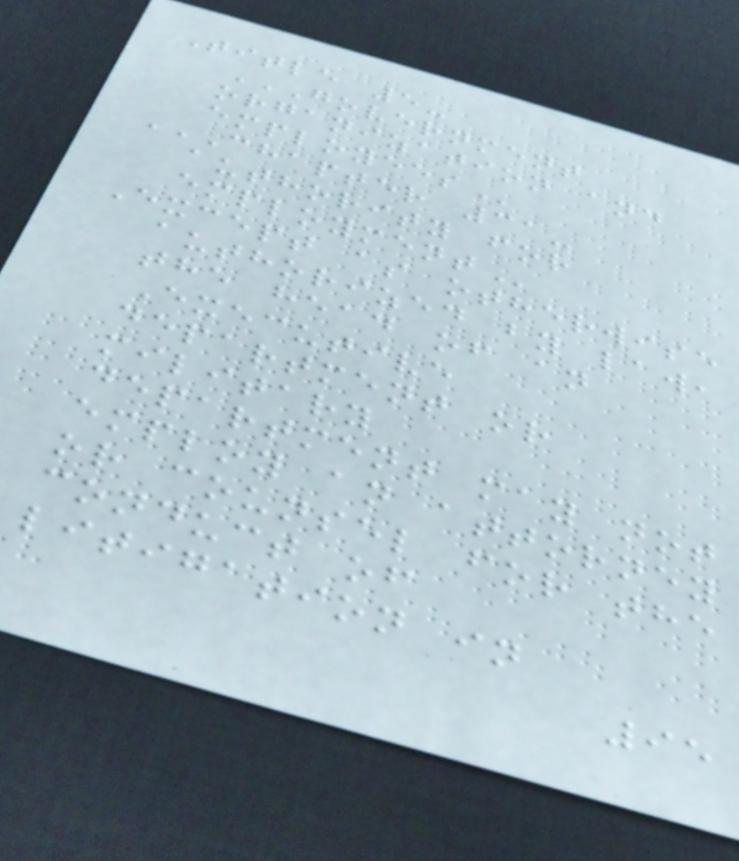Title 5-
GOVERNMENT
ORGANIZATION AND
EMPLOYEES
CHAPTER 31-
AUTHORITY FOR
EMPLOYMENT
Except as otherwise
authorized by law,
the head of an
Executive
department or
military
department may not
employ an attorney
or counsel for the
conduct of
litigation in
95
